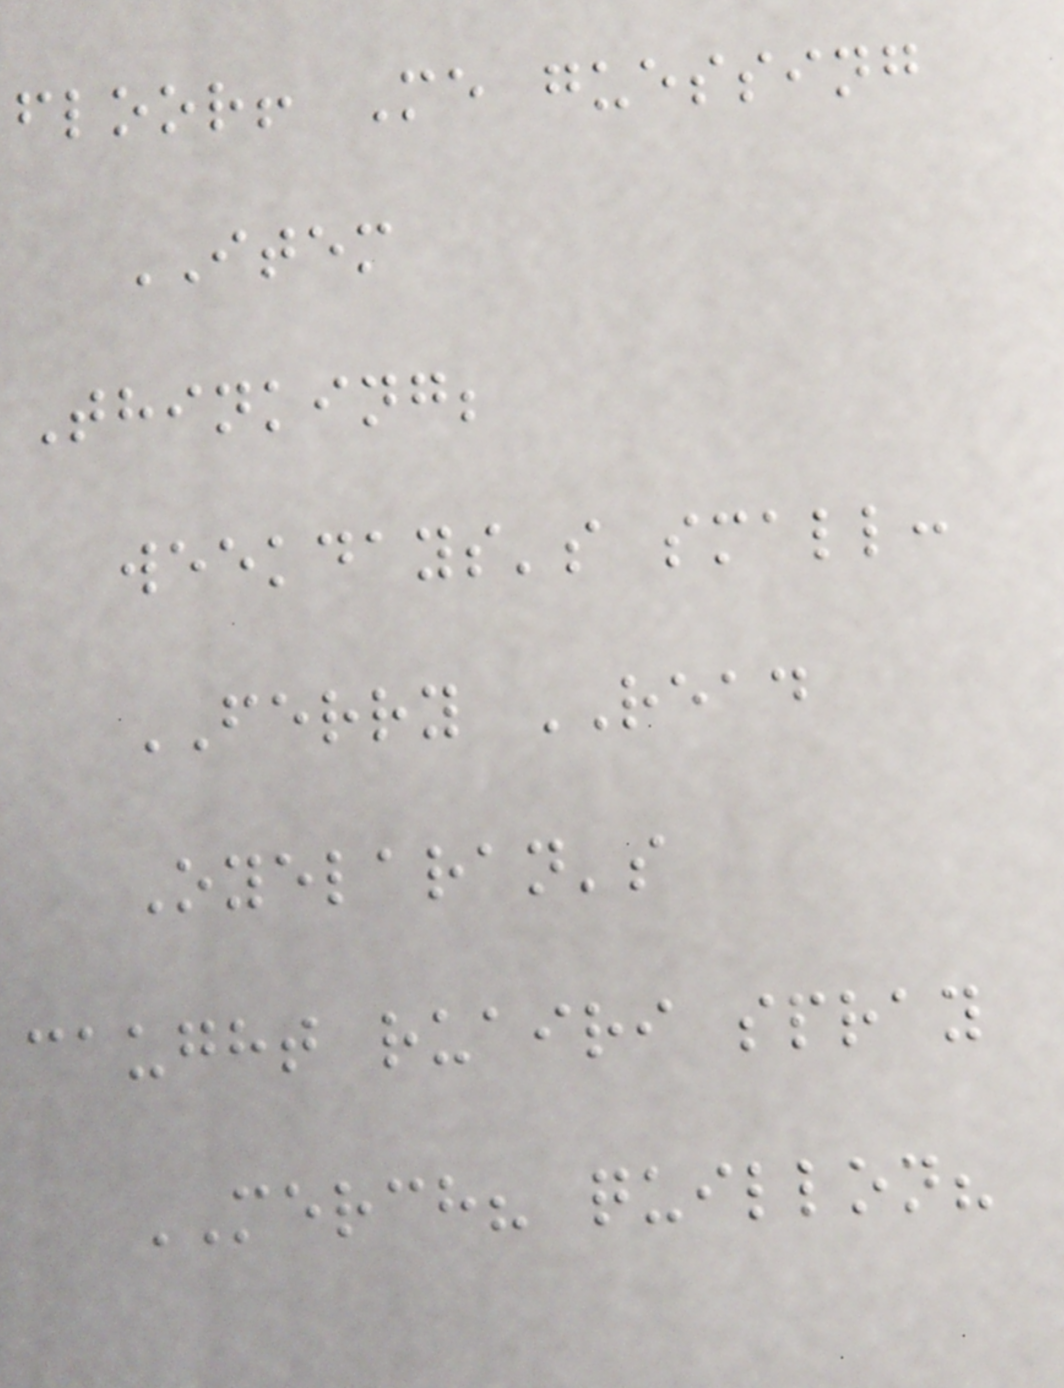floor! Me guessing
ITEM
Thinking;
weekdays's small:
FERRY READ
Oyelaran's
caught ruairi spray
MERCH? quillon?
